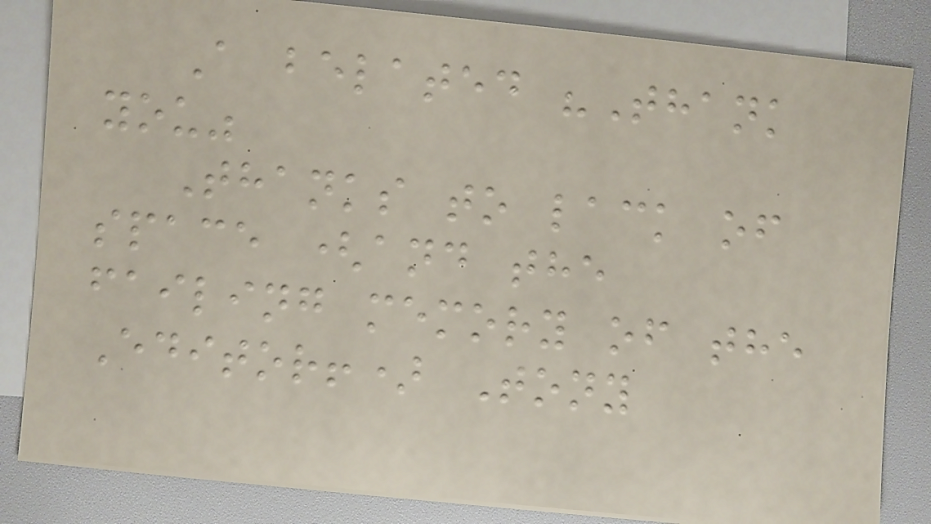A belated "Thank
you"
Thanks to lack of
space (and the
failing memory of the
Editor!) Tony
